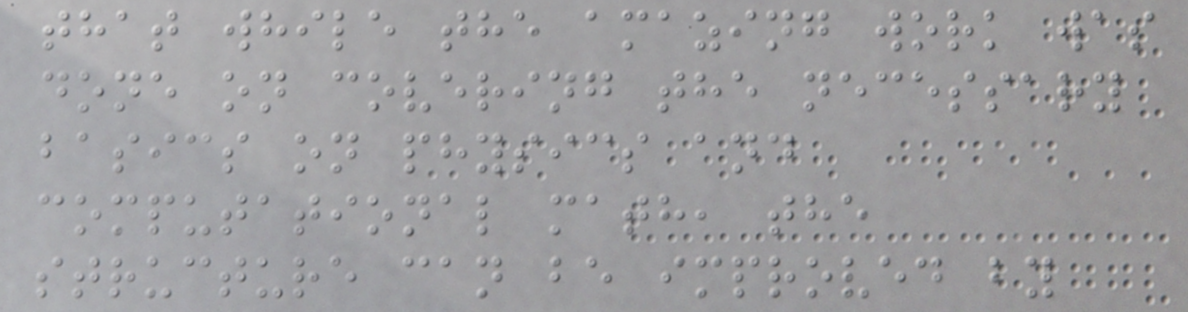that while the amazing work was
done on covering the necessary
basics on physics and
computational math, the
structure can be improved by
